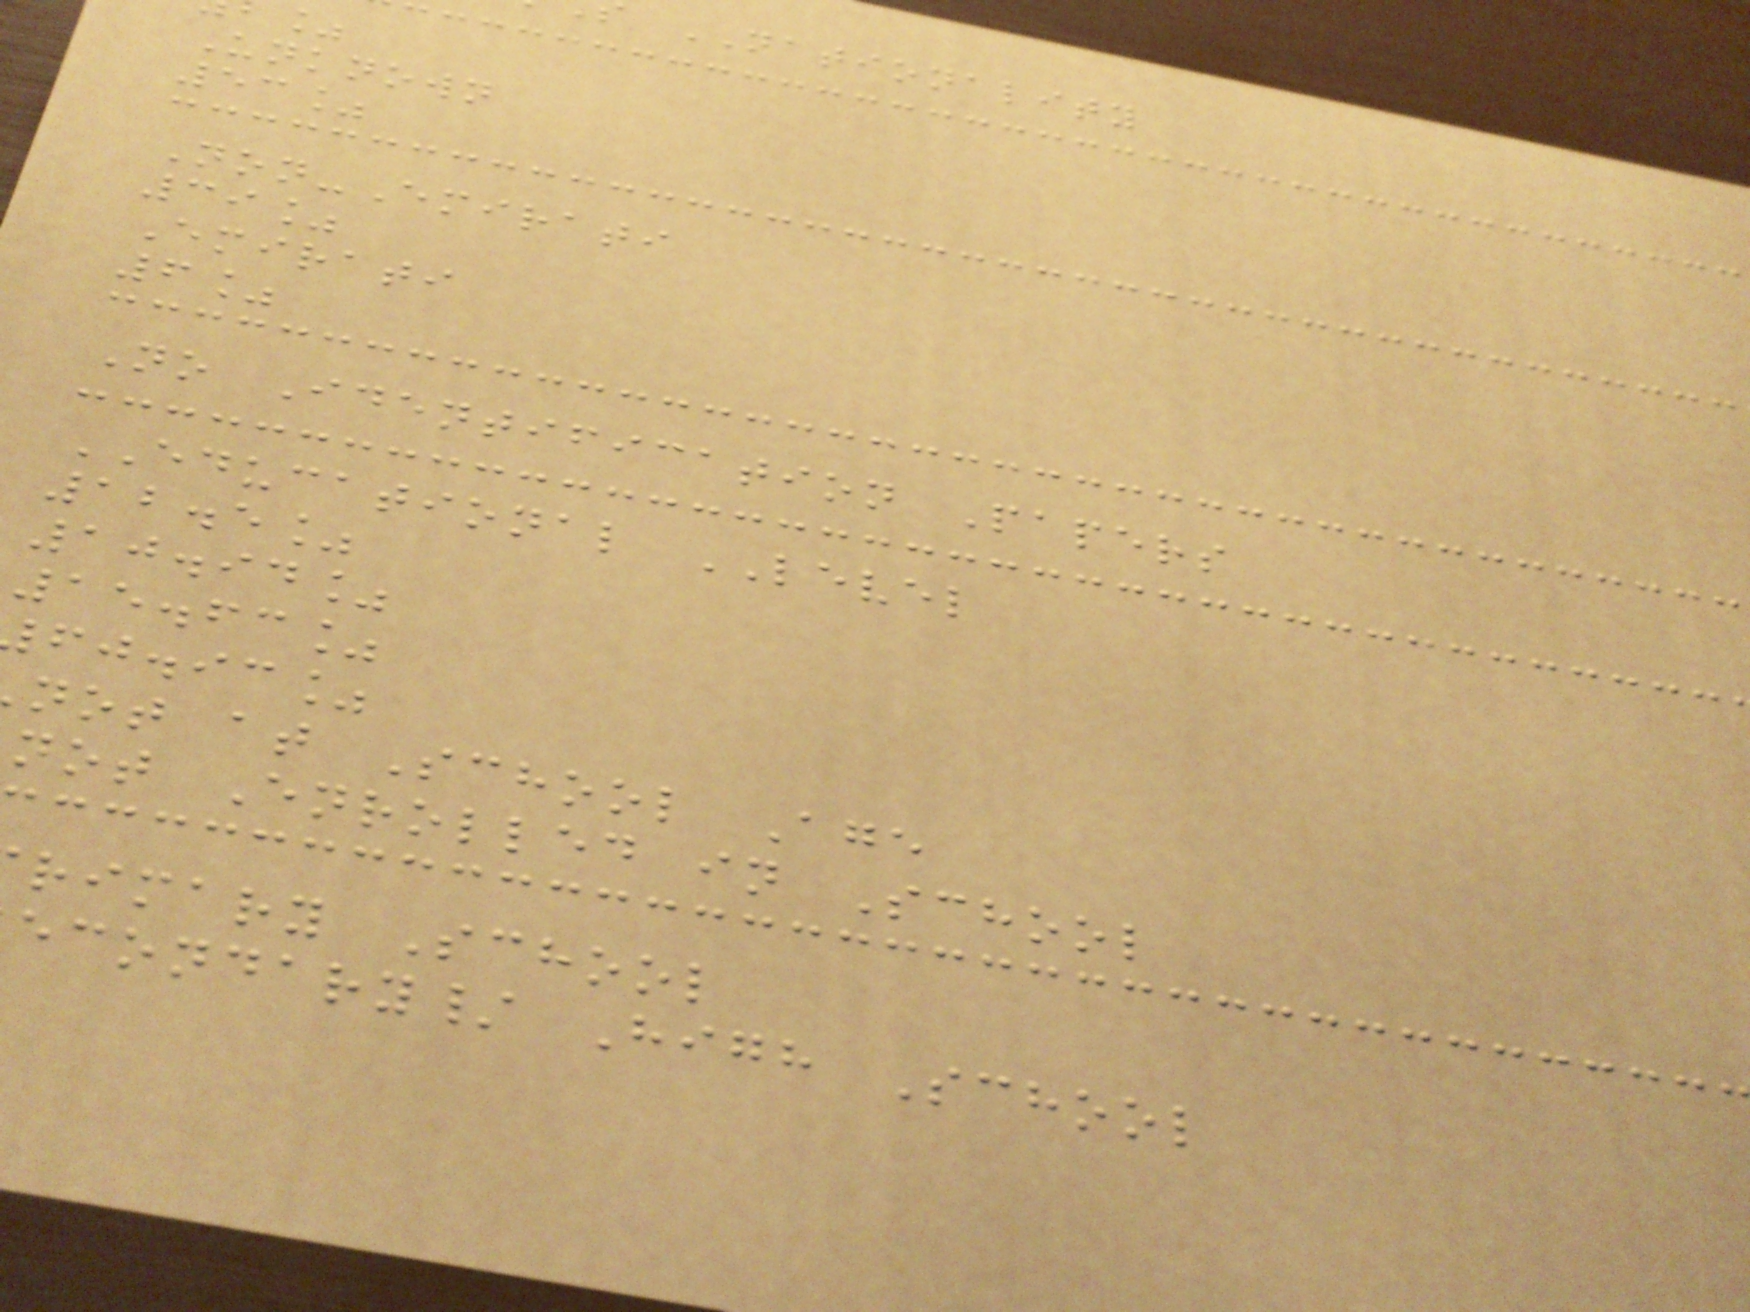NATIONALITY
Unknown
53%
Non-Emirati
39%
Emirati
6%
No Identification Papers
EDUCATIONAL LEVEL
12.5%
10.94%
15.63%
fj.ic%
not at School Age
not Enrolled in School
rimary School
econdary/ High School
